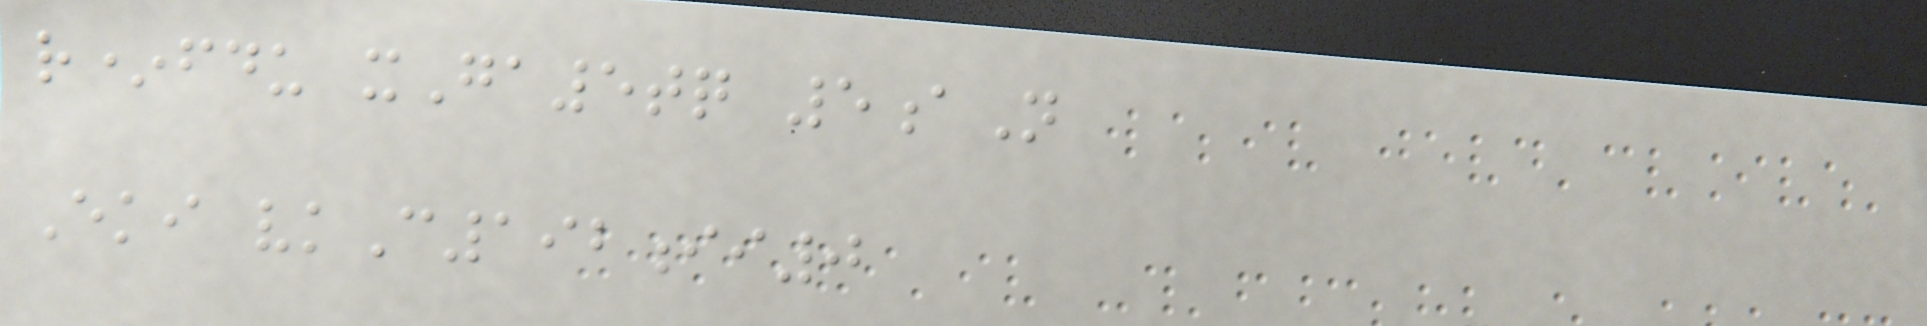r*fdu xGa5tq 5aN
Eki vkC192ii0
